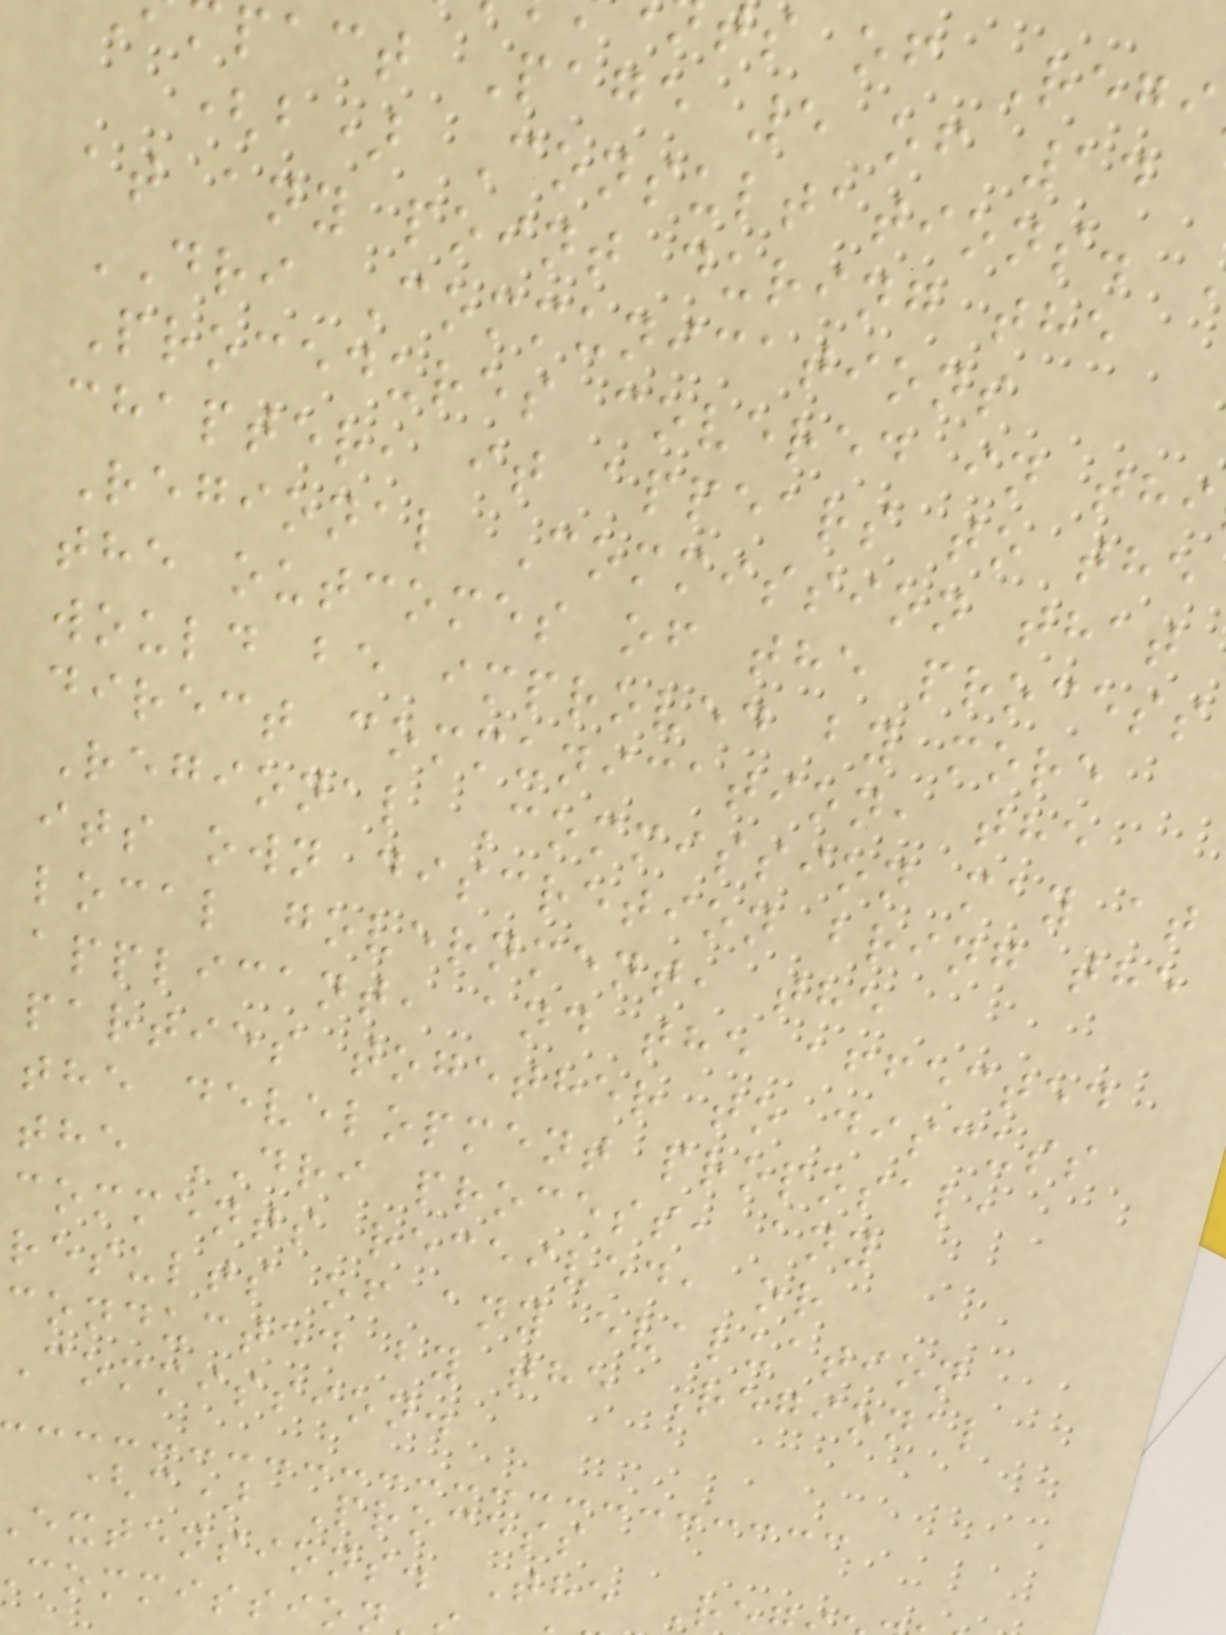s of Regi
pact Page 5 of 14
(b) Consultations.
at any point during the
DRI Communications
Procedures covered in thi
chapter, it appears to the
Regional Commission that
the outcomes of the process
would be improved by more
direct communication, the
Regional Commission may at
its own discretion bring the
local government, the
applicant, and the affected
parties together to discuss
the development proposal,
the DRI process, any
comments received, or
results of any evaluation
conducted by the Regional
Commission.
(c) Process
extensions. The R
